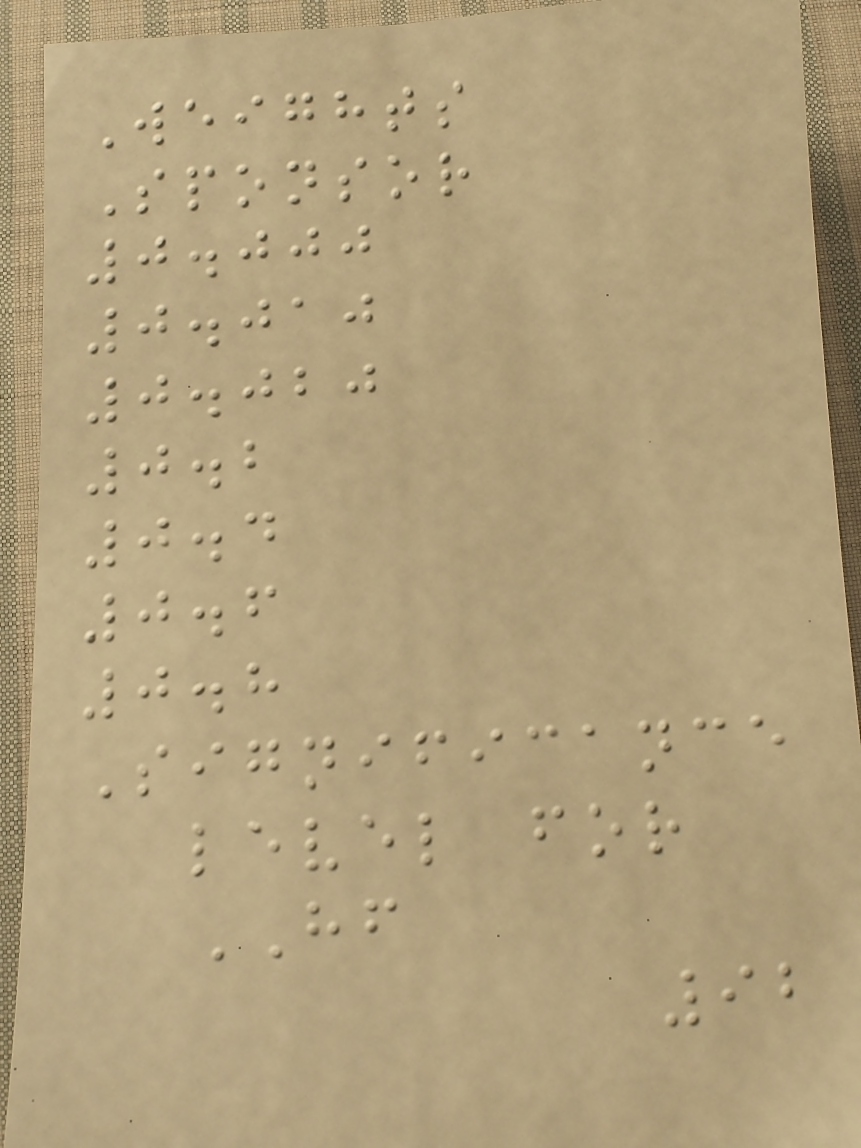Weights
Sponsor
0.000
0.010
0.020
0.2
0.4
0.6
0.8
Significance
level for
HF
92
